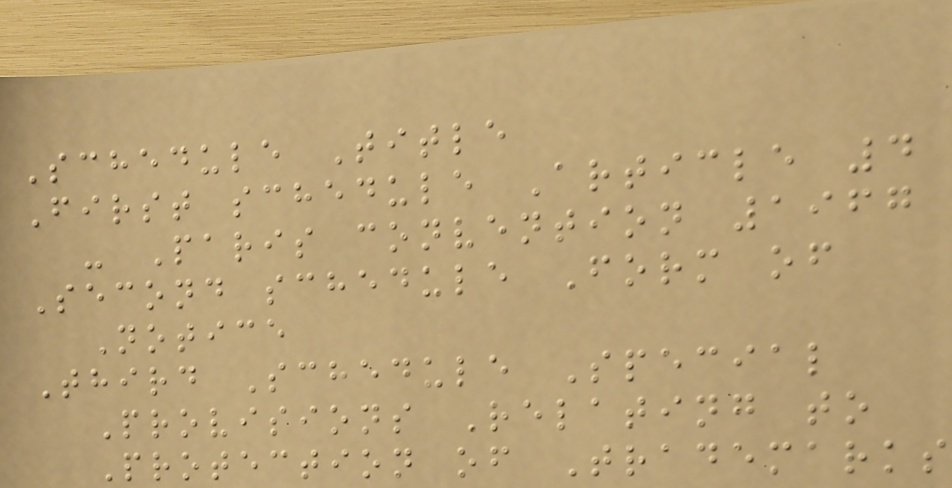Schedule Title
First schedule Article 4
- Paris convention 1967
Second schedule Form of
Notice
Third Schedule Special
Provisions Relating to
Protection of Trademarks
